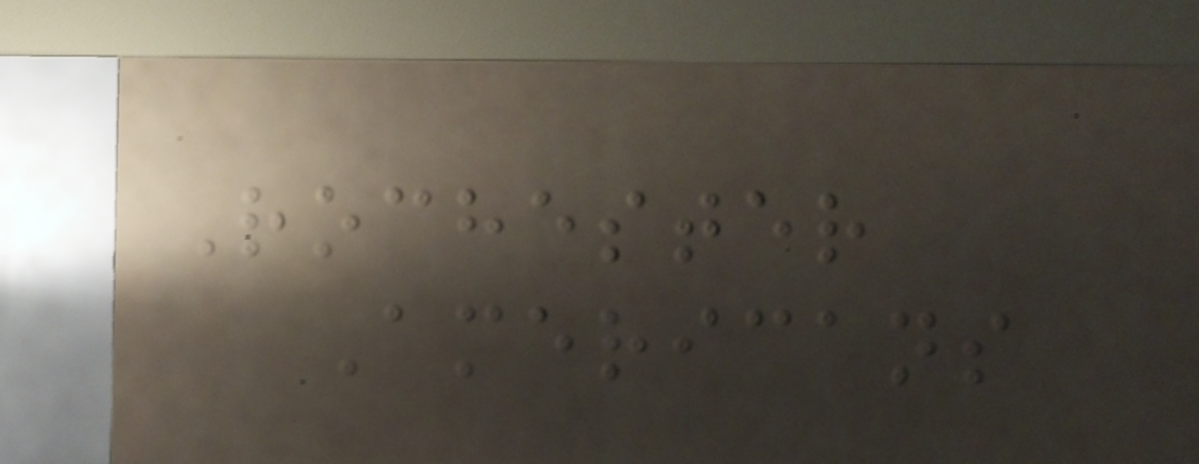Rochester
Americans
